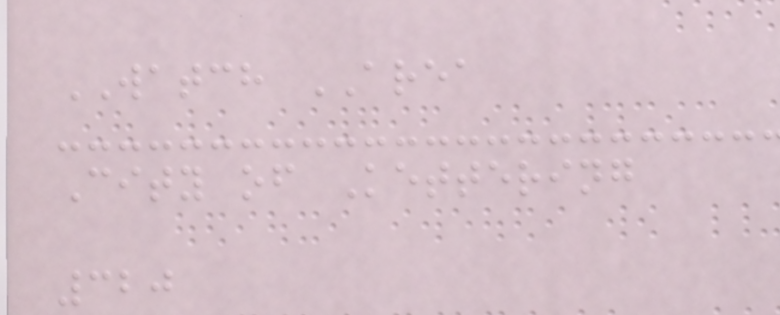WATCH AREA
City of Kettering
320
